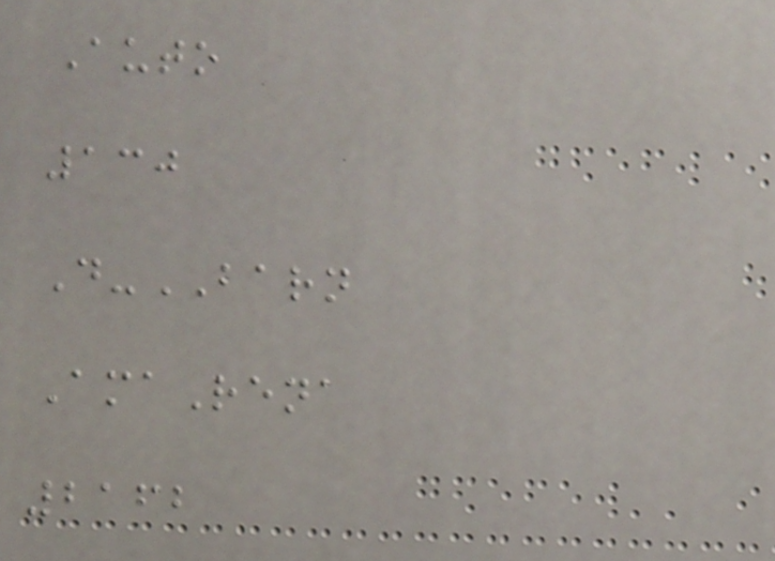Auto
130
D-BARN
AmaRena
2162
